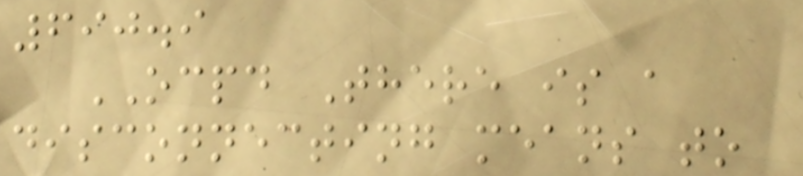690.9
OCPD There is a
disconnecting means to
